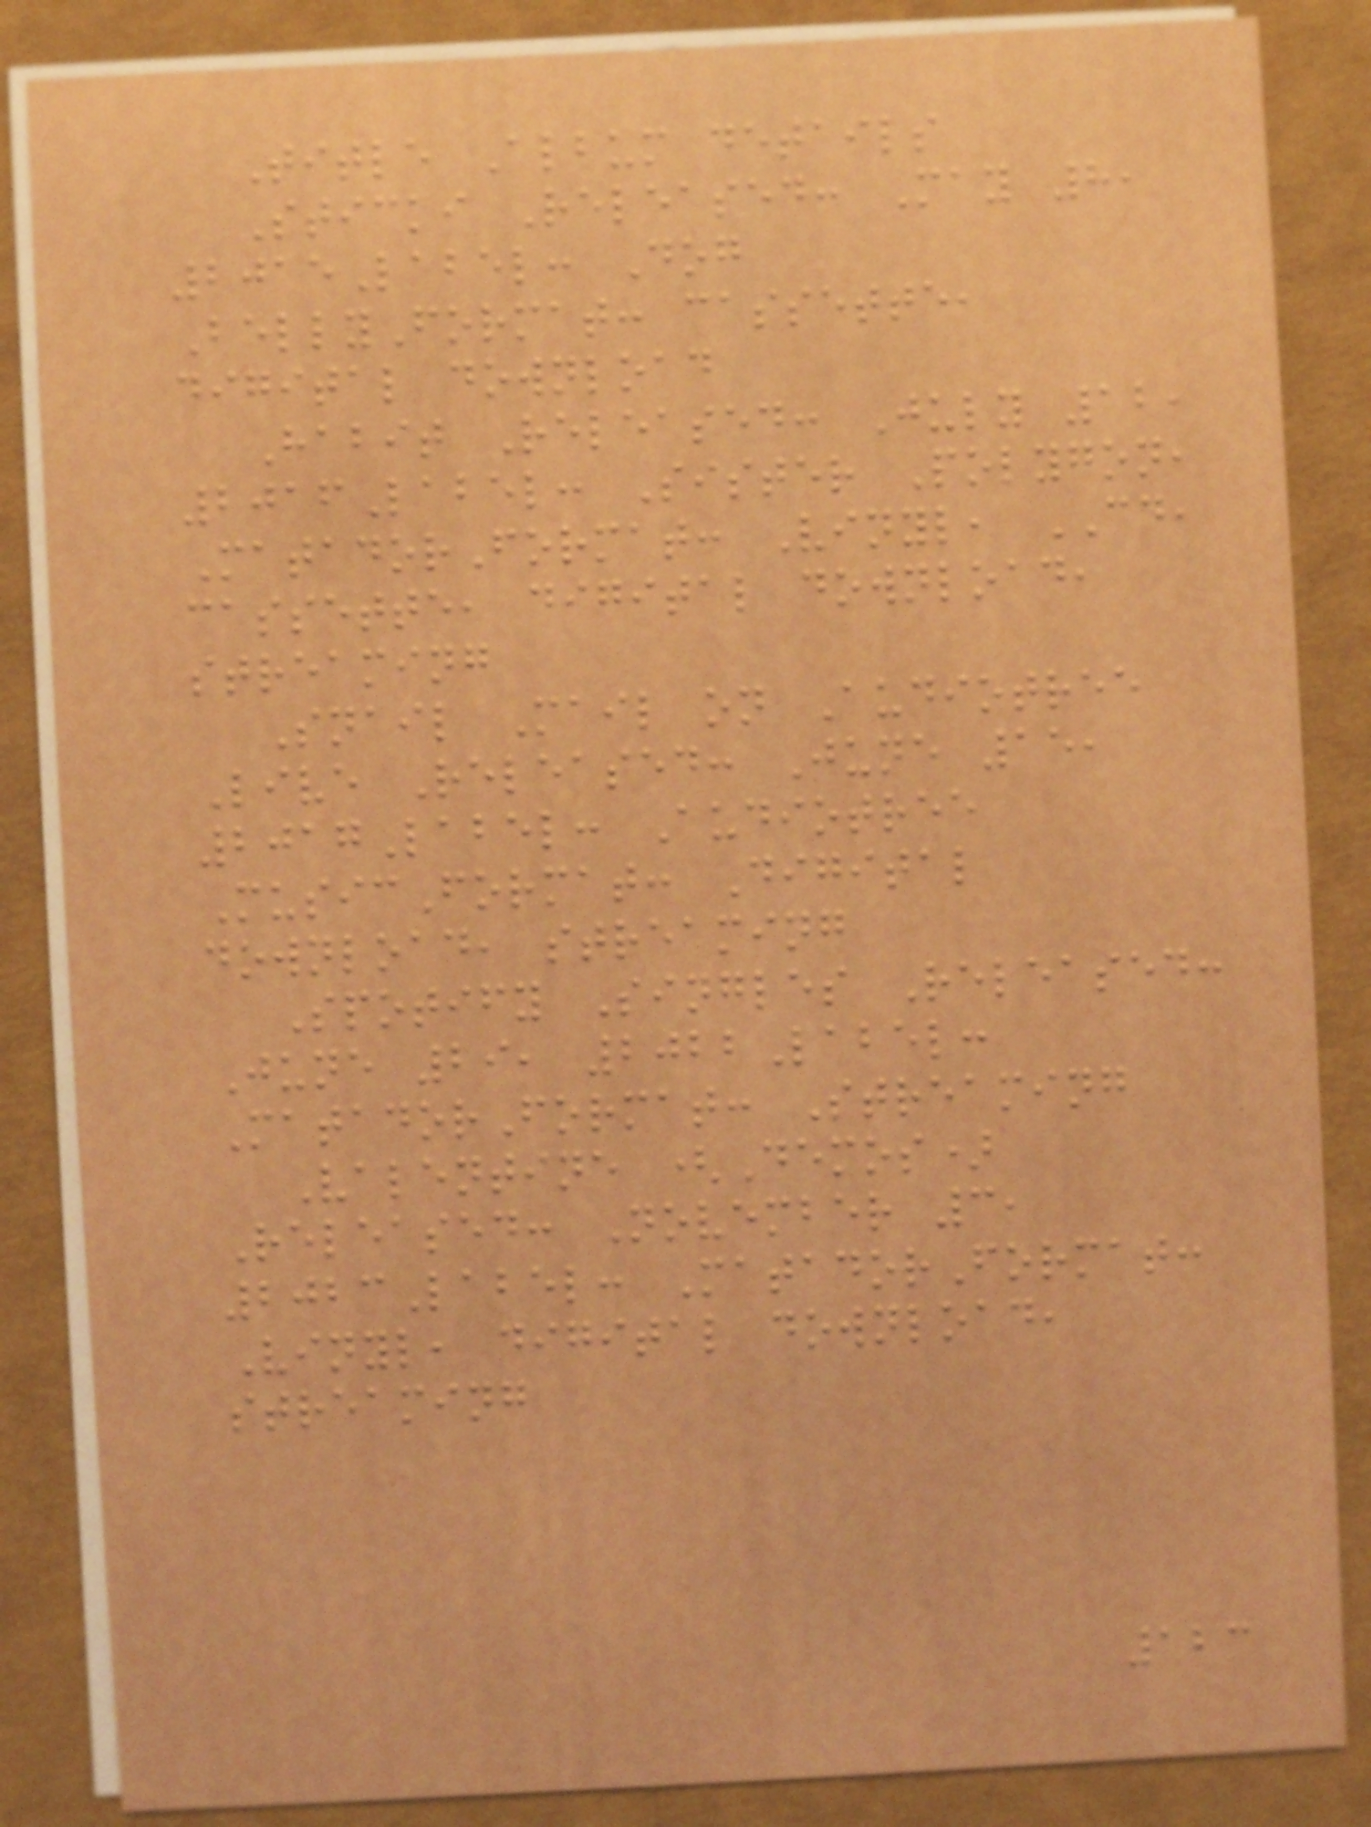Title Album details
Sticki Released: May 8,
2015Label: Dog
BellyFormat: cassette,
digital download
Habit Released: July 12,
2016Label: Sister Polygon,
MatadorFormat: Vinyl, CD,
cassette, digital download,
streaming
Snail Mail on Audiotree
Live Released: June 15,
2017Label: Audiotree
MusicFormat: Digital
download, streaming
Spotify Singles Released:
June 29, 2022Label:
MatadorFormat: Streaming
Valentine (Demos)
Released: November 3,
2023Label: MatadorFormat:
Vinyl, digital download,
streaming
123
